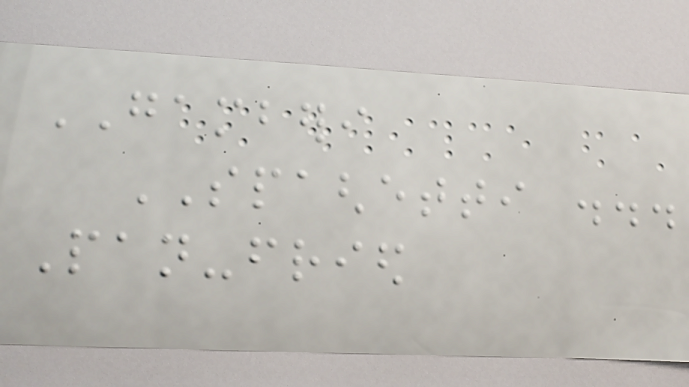GAMBERI
SPAGHETTI ...
Pan-fried
